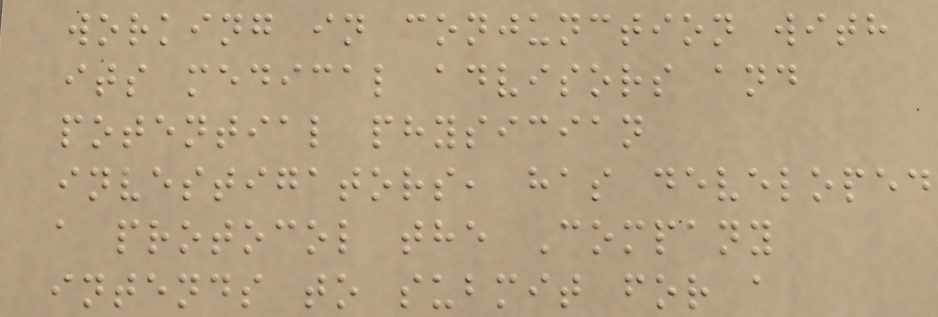working in conjunction with
its medical advisors and
potential physician
investigators, has developed
a protocol the Company
intends to submit for a
